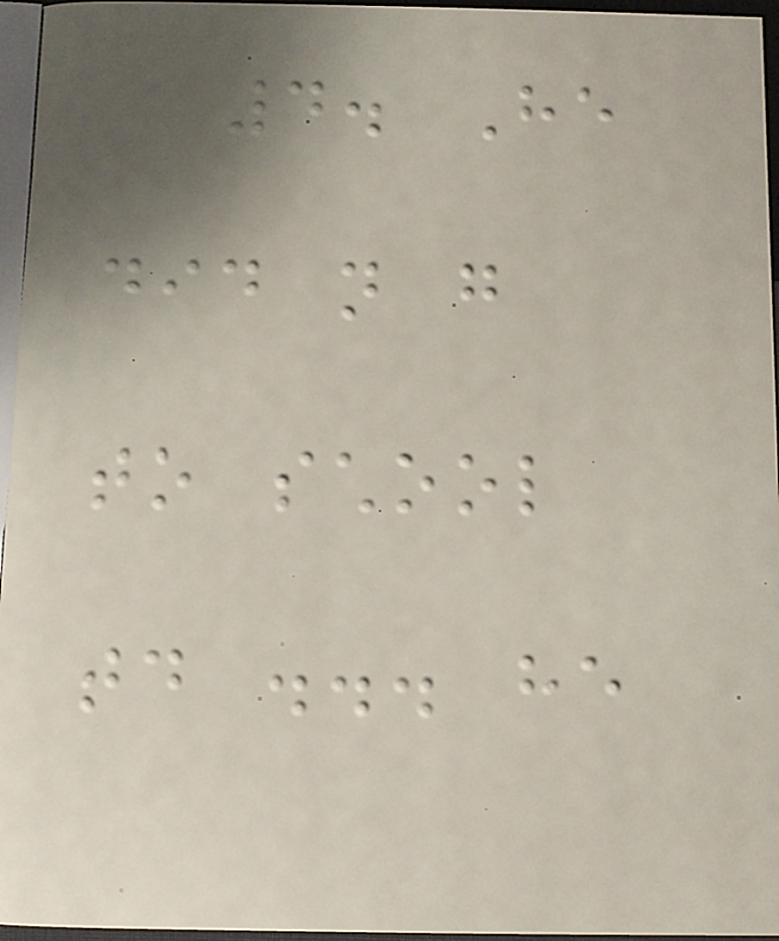4. He
did not go
to school
today ... he
